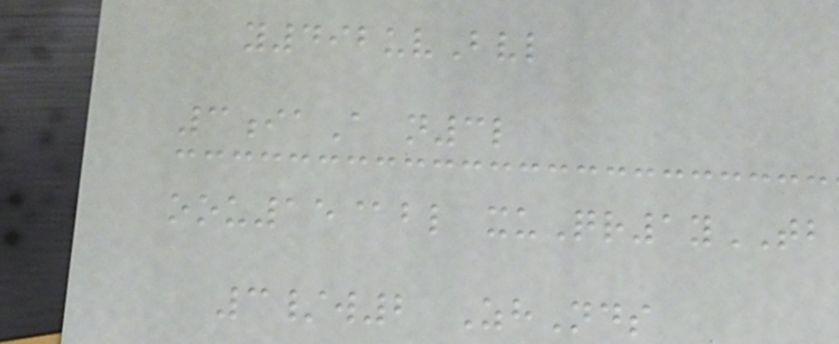y492uvBvl
3iaA n3l
oou15@bl xuQr1yTB
3/w2 ZhNds
